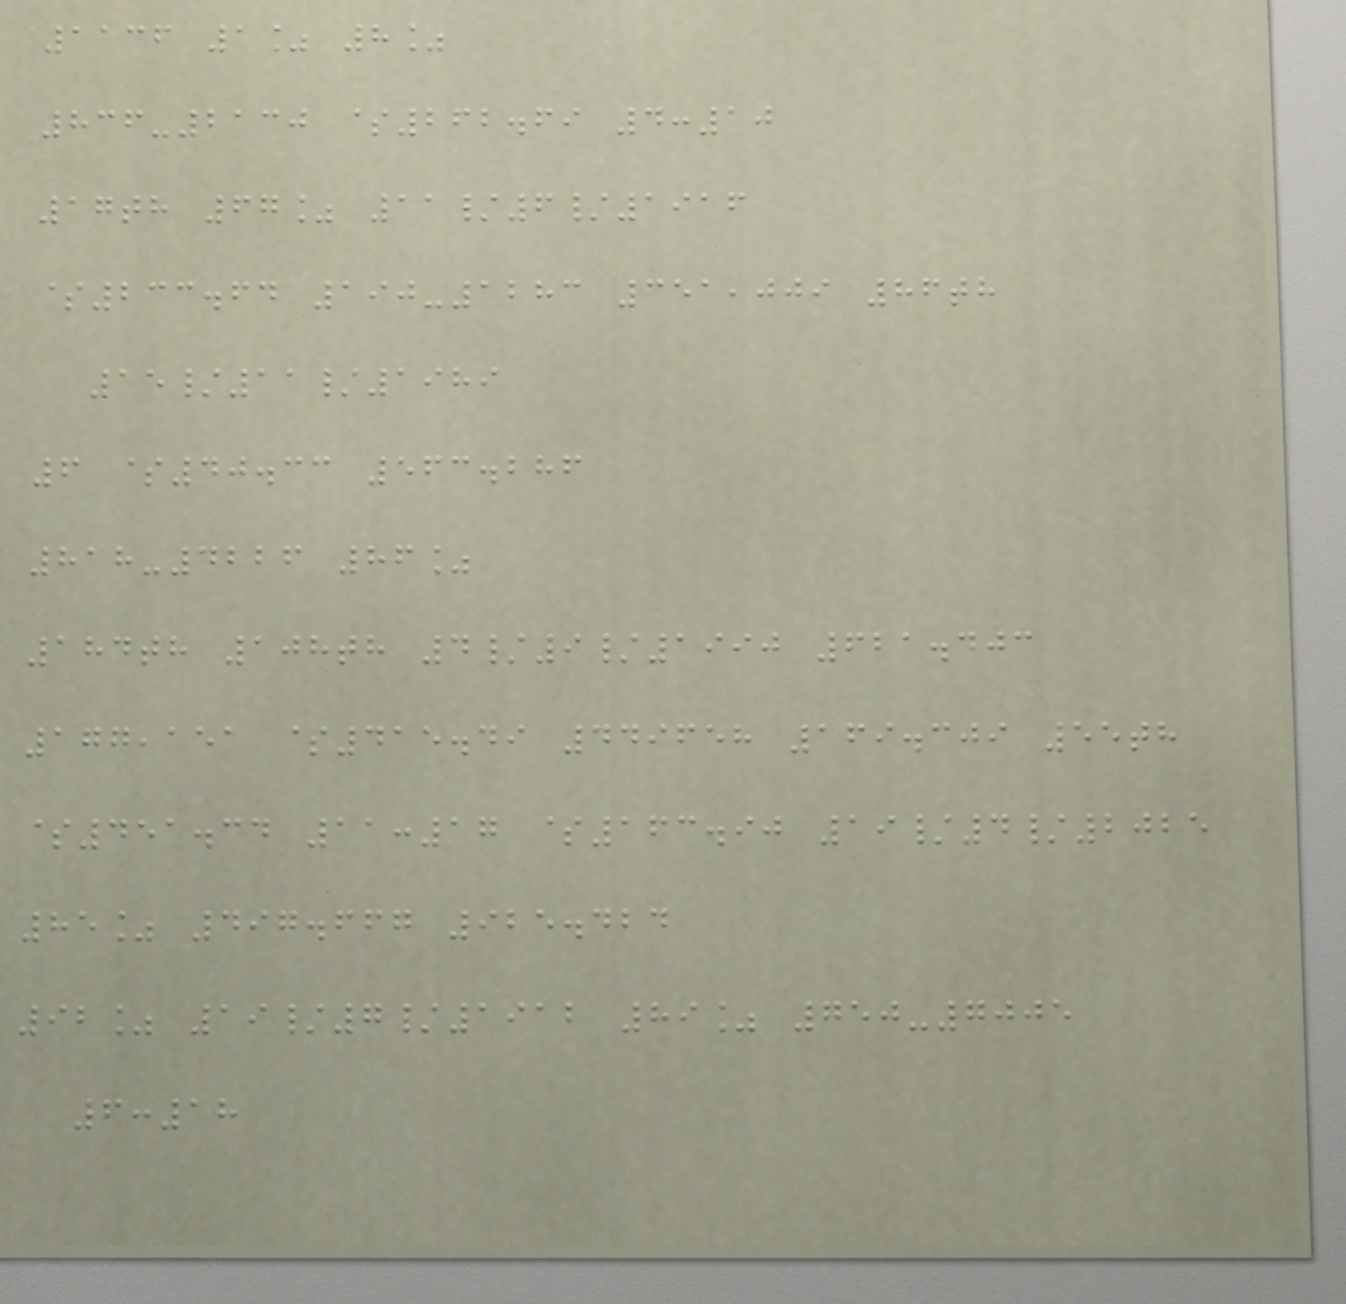1136 1% 8%
836-2130 $262.69 4:10
17th 67% 11/6/1916
$233.64 190-1283 351,009 86th
15/11/1989
6 $40.33 563.286
818-4226 86%
184th 108th 4/9/1990 621.403
177,151 $415.49 449658 169.309 55th
$451.34 11:17 $163.90 19/4/2025
85% 497.667 925.424
92% 19/7/1912 89% 750-7005
6:18
